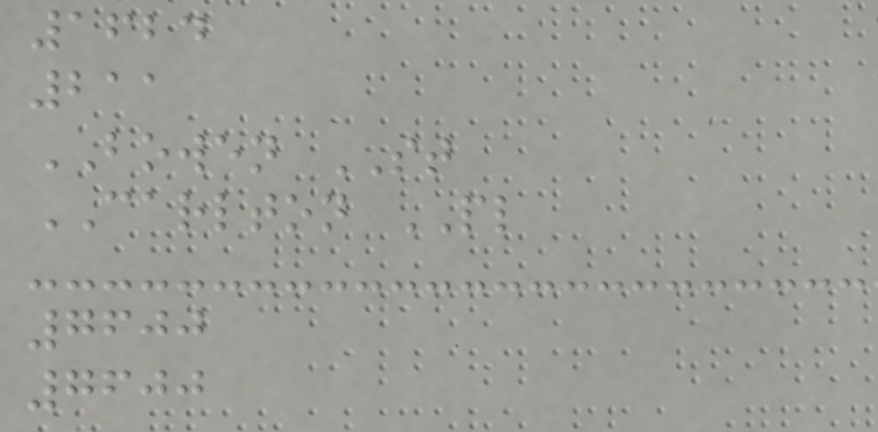1624
211
BOWEN ST
CARLTON PL
7600
7600
